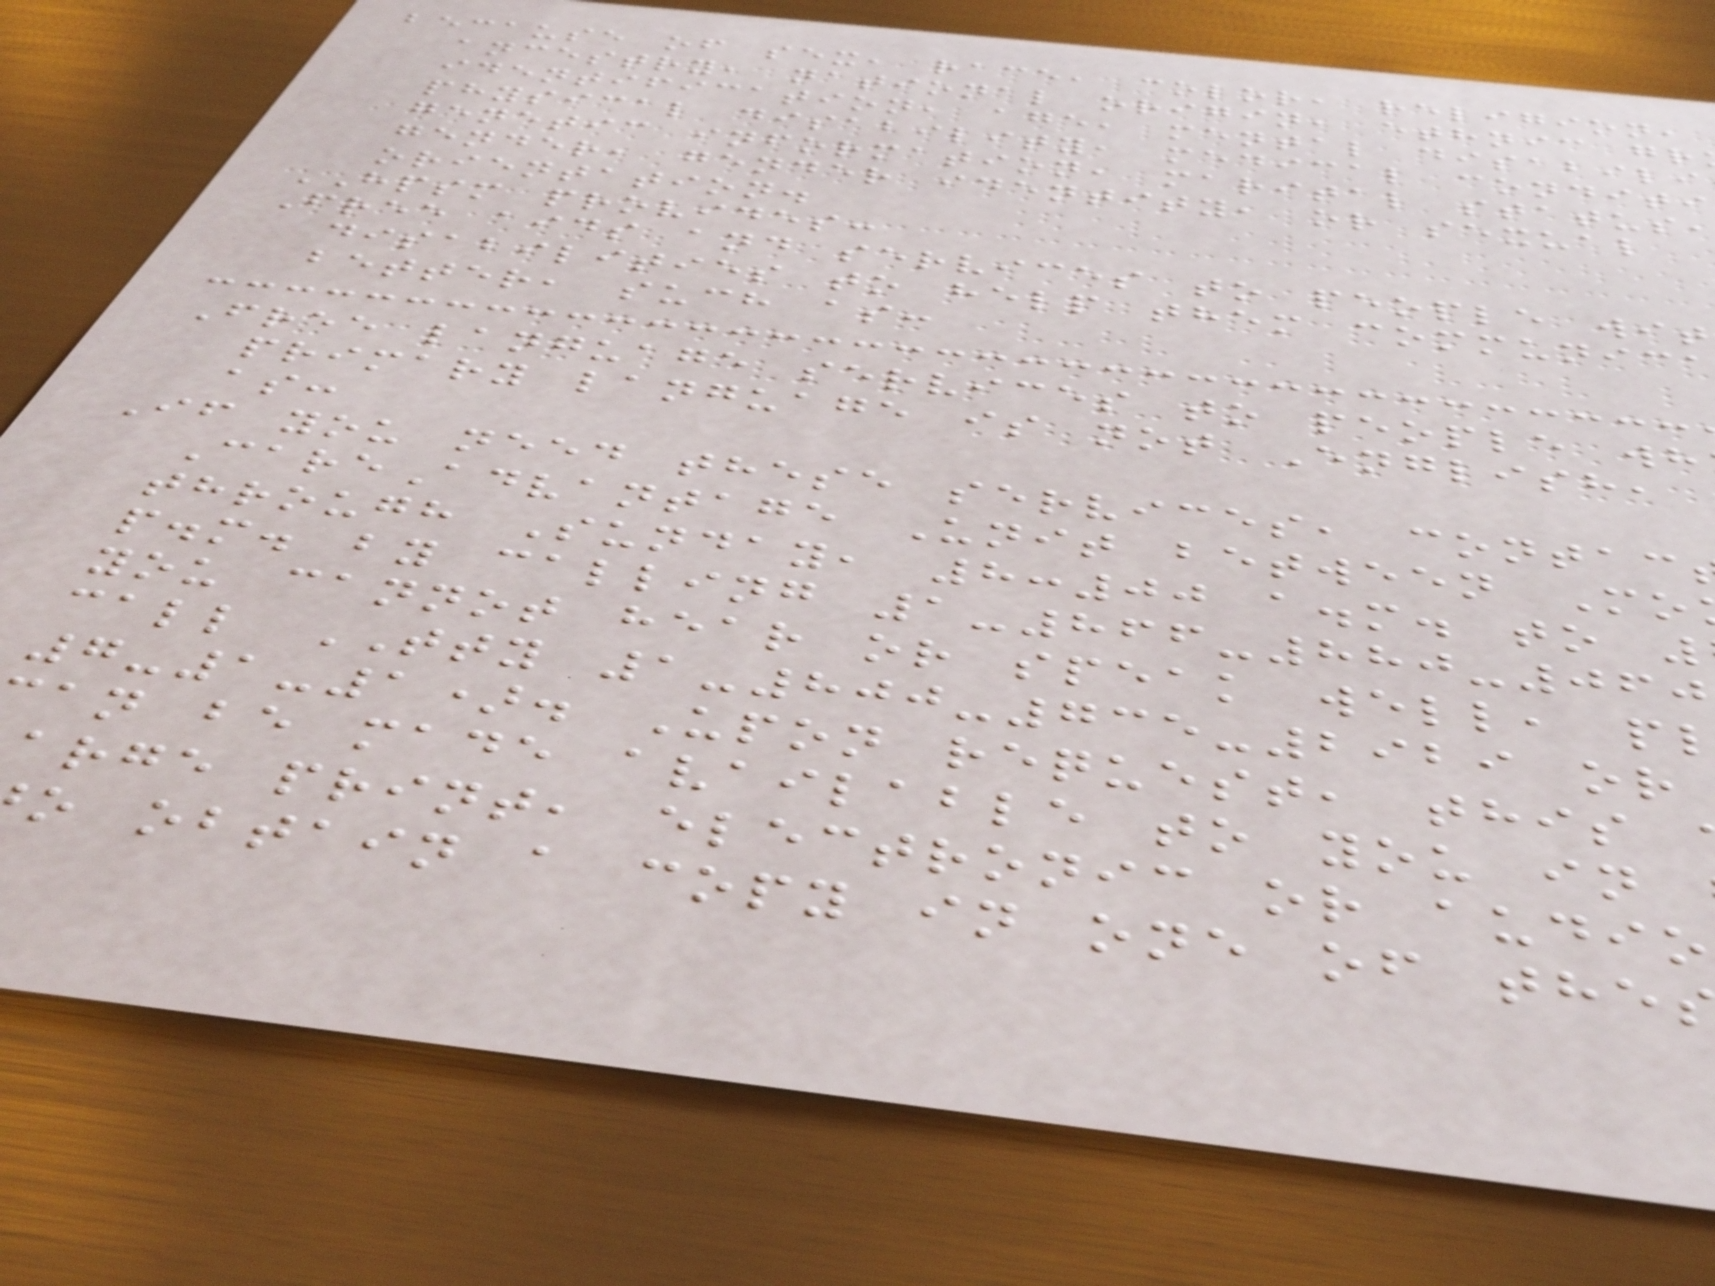because of sex, race, color, religion,
ancestry, national origin, ethnic gr
identification, age, mental disabili
physical disability, medical conditi
genetic information, marital status
gender, gender identity, or sexual
orientation.
HPSM provides:
Free aids and services to people wit
disabilities to help them communic
better, such as:
Free language services to people wh
primary language is not English,
as:
If you need these services, contac
CareAdvantage Unit between Mo
through Sunday, 8:00 a.m. to
p.m. by calling 1-866-880-060
you cannot hear or speak well, p
call TTY 1-800-735-2929 or
7-1-1). Upon request, this
an be made available to you in
arge print, electronic or audio
o obtain a copy in one of the
